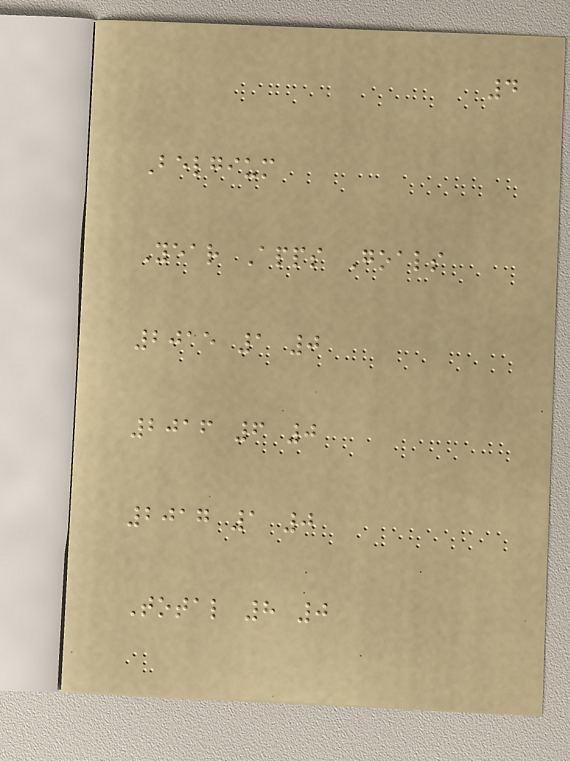4
Belgium
Year Apps Goals
2015 1 0
2016 6 0
2017 1 0
Total 8 0
